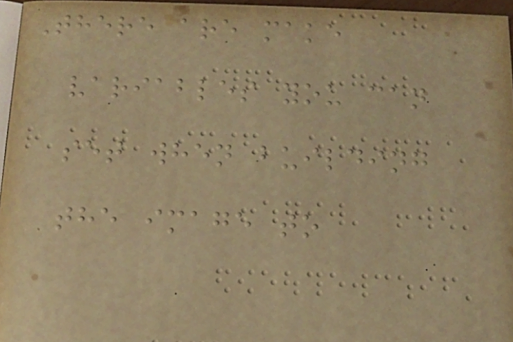There are make
variables you can
set when building
the image to
